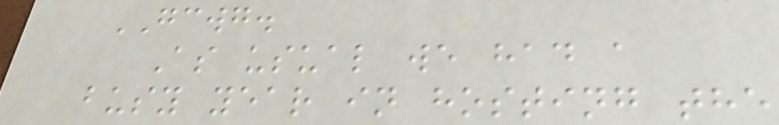GCWG.
As usual we had a
busy year in hosting the
